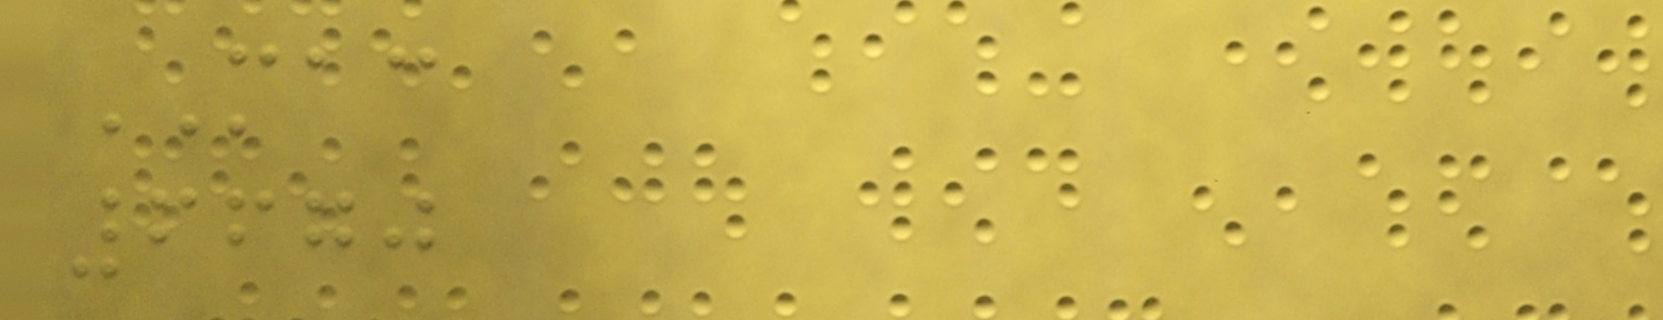MAC
6670
